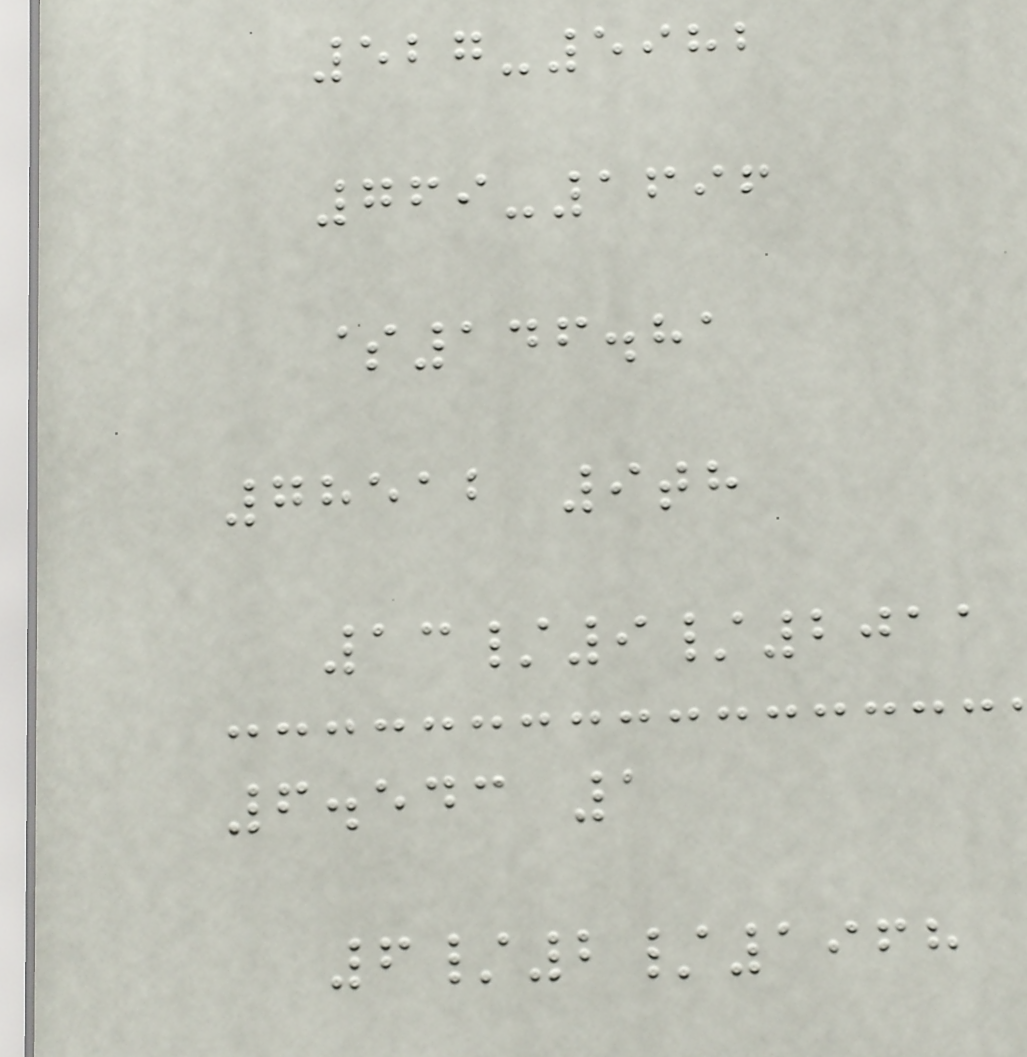527-5982
769-1696
$146.81
78512 9th
13/9/2011
6.543 1
6/2/1968
